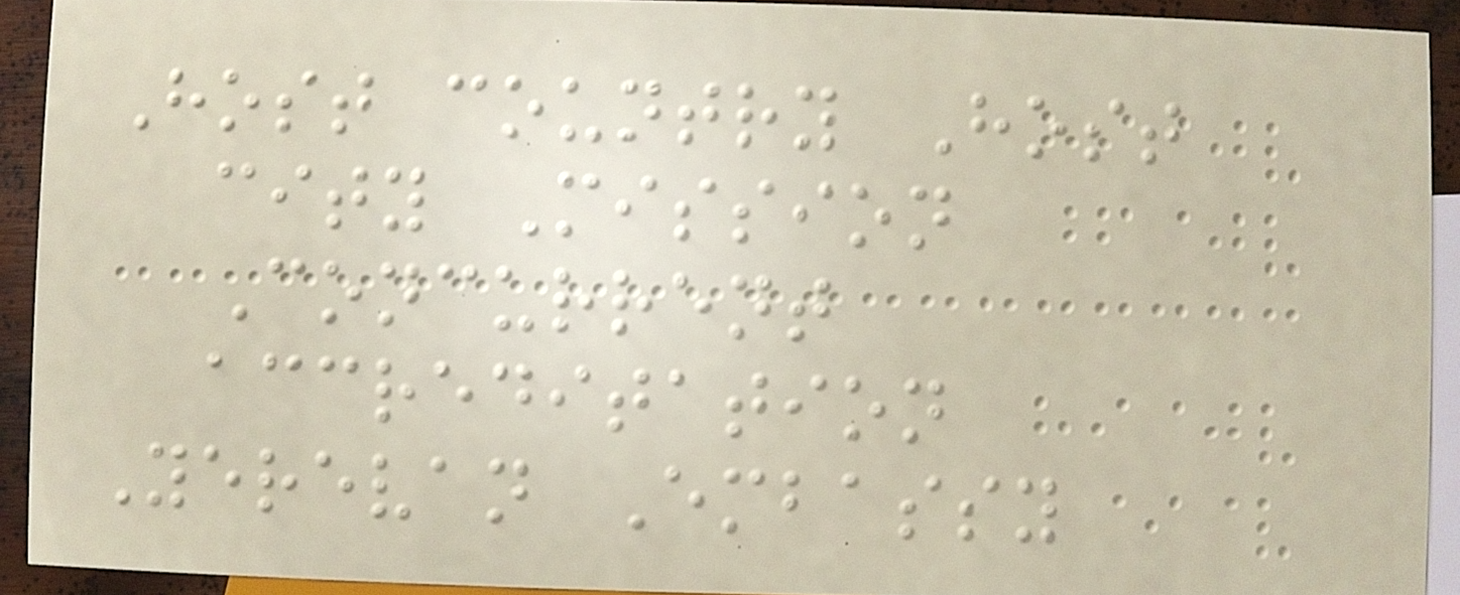Host country Host
city Mission
Concurrent
accreditation
Yerevan Embassy
